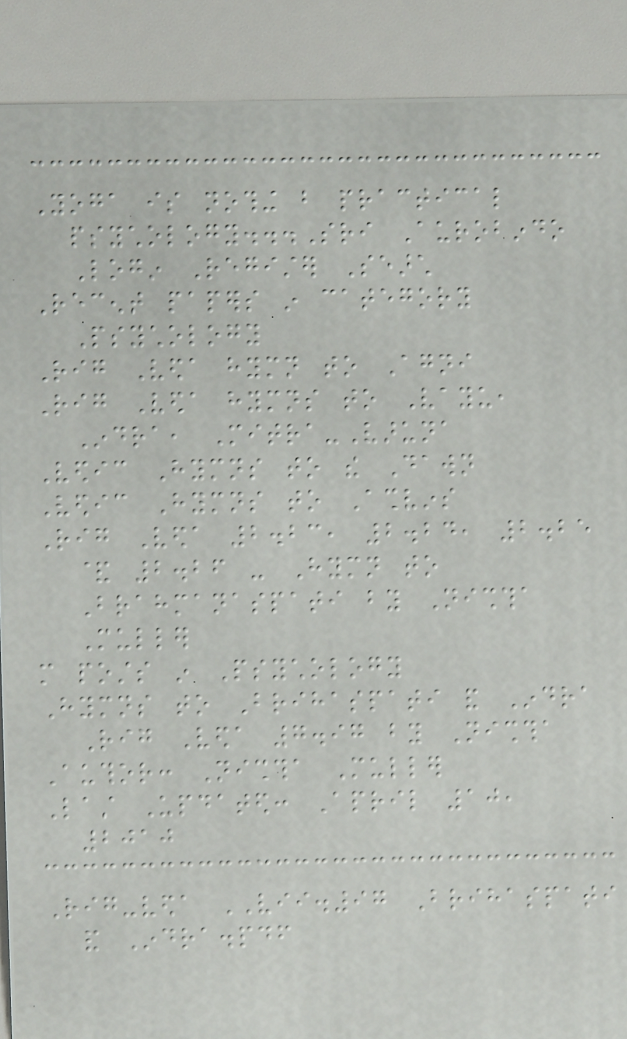Yoga is nothing but practical
psychology...Sri Aurobindo
Login Register Search
Recent papers in category
Psychology
Rig Veda hymn to Agni
Rig Veda hymns to Vayu,
Indra, Mitra-Varuna
Vedic Hymns to the Dawn
Vedic Hymns to Ashvins
Rig Veda 2.23, 2.24, 2.25
& 2.26 - Hymn to
Brahmanaspati by Nishtha
Muller
more posts in Psychology
Hymns to Brihaspati and Indra
Rig Veda 7.97 by Nishtha
Author: Nishtha Muller
Last Updated: April 10,
2010
Rig-veda VII.97 Brihaspati
and Indra.pdf
